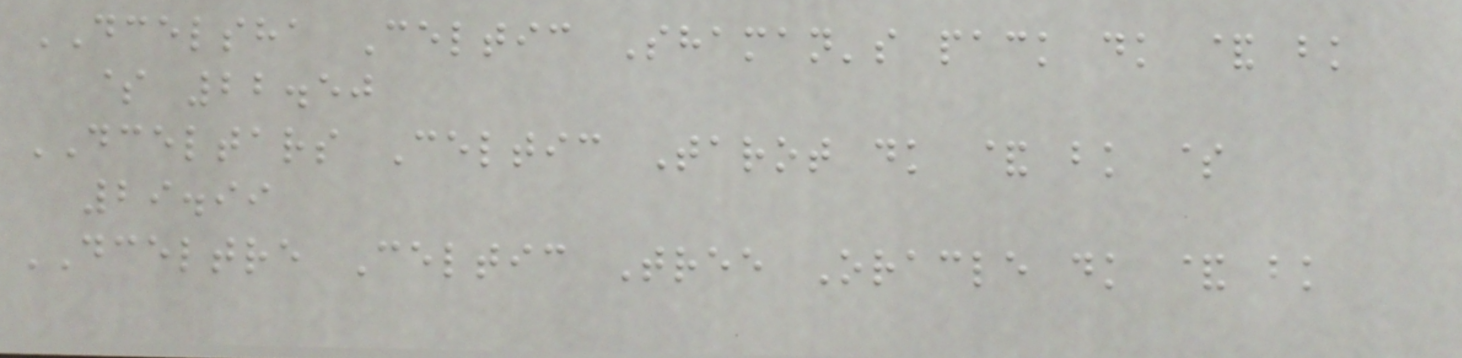DCELSHA Celtic Shaman's pack dk & bk
$ 22.50
DCELTARS Celtic Tarot dk & bk $
29.99
DCELTRE Celtic Tree Oracle dk & bk
